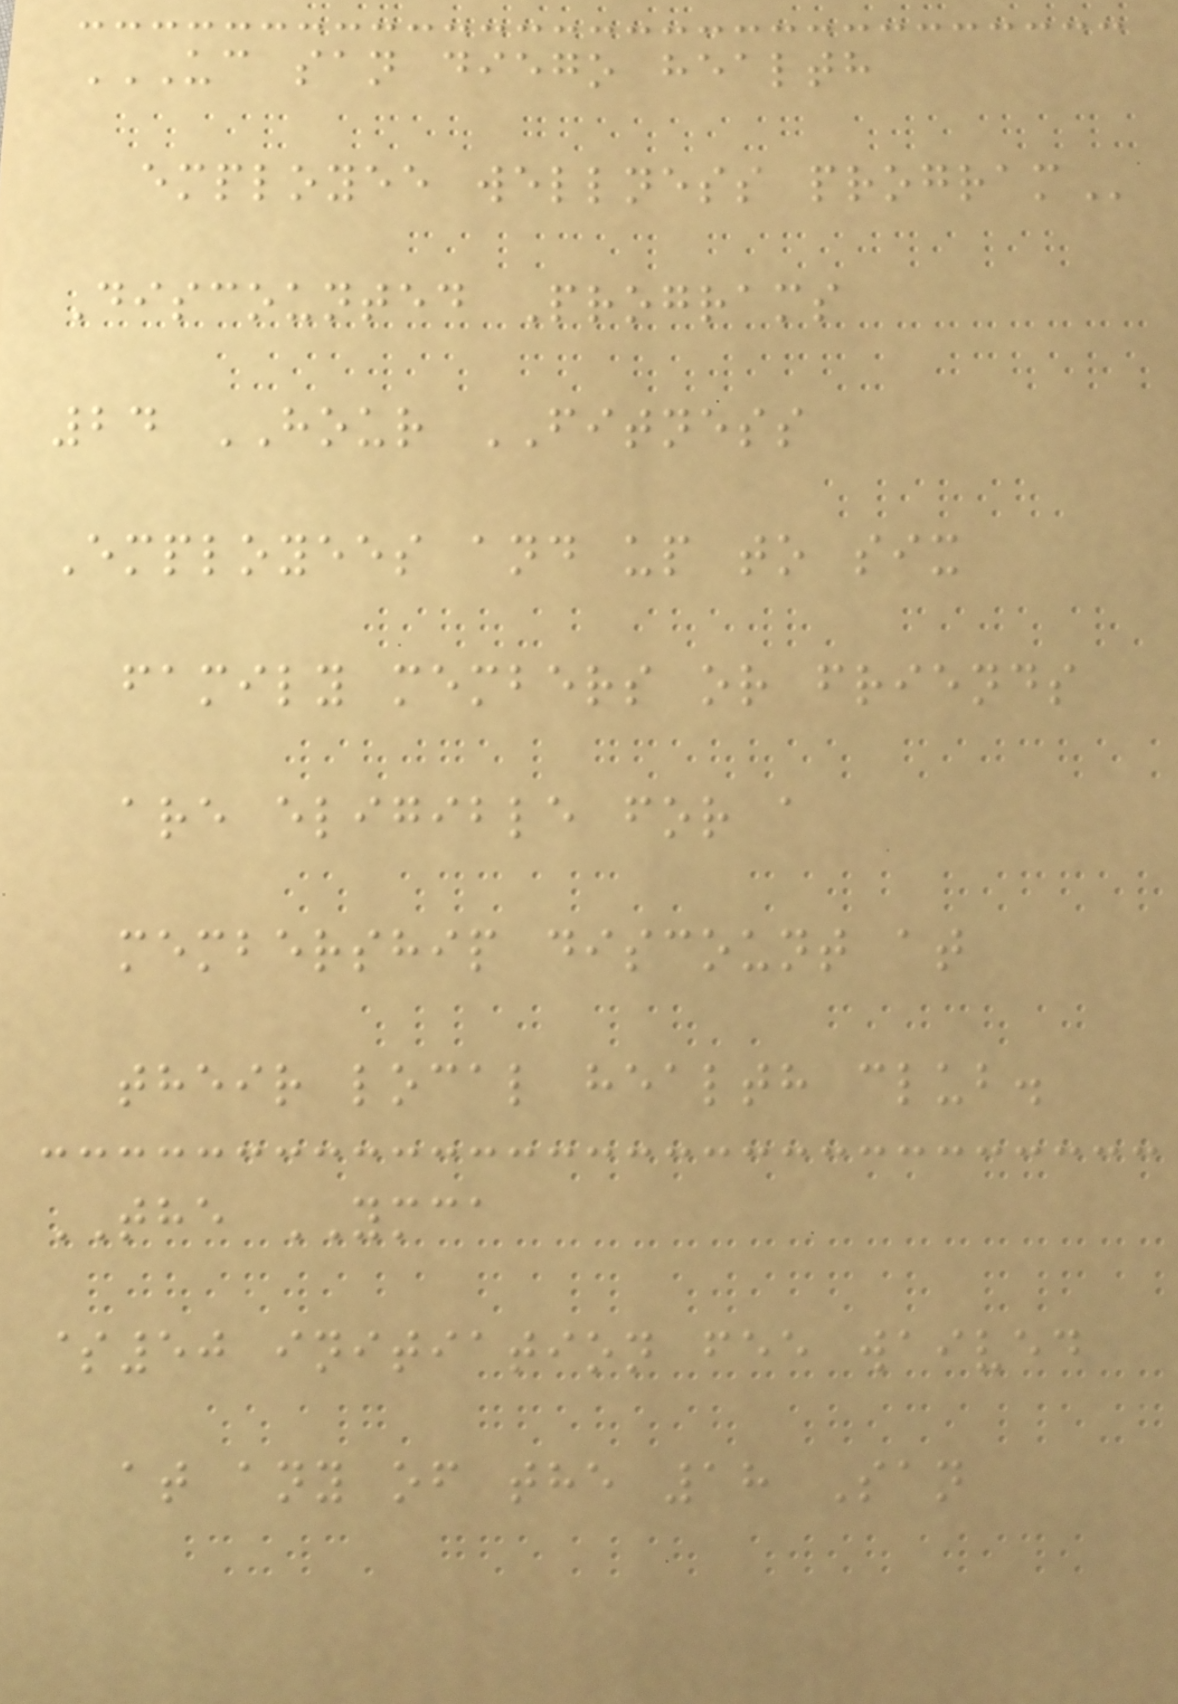UC SAN DIEGO HEALTH
EMPLOYEE WELLNESS PROGRAM
Discounted Programs
24 HOUR FITNESS
Employees and up to six
family members or friends
are eligible for a
membership discount at
their local health club.
THE YMCA
$50 initiation fee waived
at any of the 18 San
